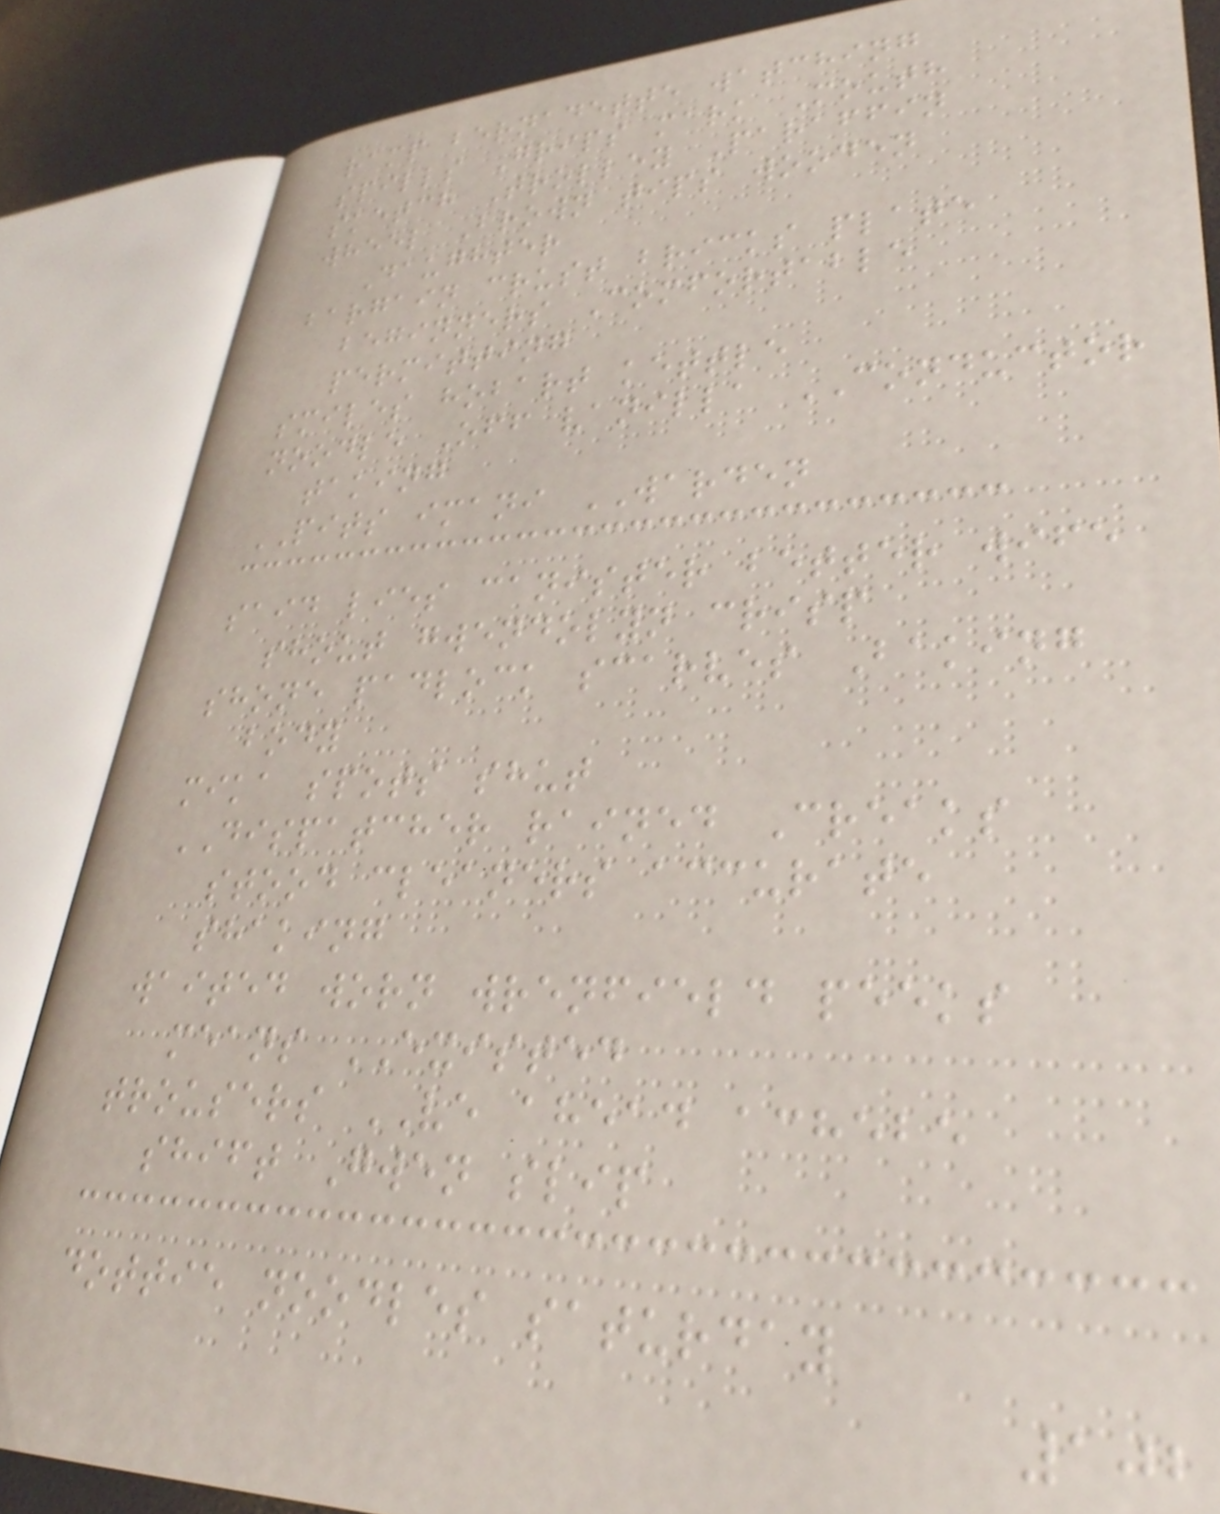ramp bernadette watching
spills Grips mark Mouth
sketch Trolley Paraffin
wheel Brown tips wooden
Daughter
bargain crust bricks plate
beginners Comfortable
permitting
smiles hobart kettle
noodle Off vanilla CONDUCTOR
taking
PITS imani WARDEN
said lies canister better wife
shout gwendolyn crisp
shone padlock scarves Baking
body
mika spots shut
DISPATCHER rained Creaks
stood cleaners accurate
shaking
waited worn wrenfield peeks
means EXISTED
trousers VE ahead achebe
shift Gwen slip
dottie noodles saturday
102
